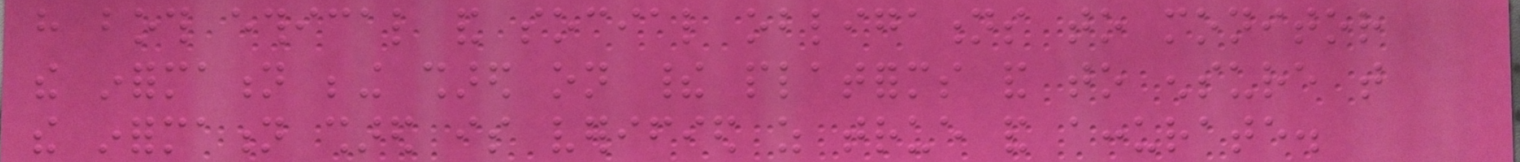have both ethical and social obligations to monitor
the information being shared on their platforms and to ensure that
the information shared is verified as true and accurate.
